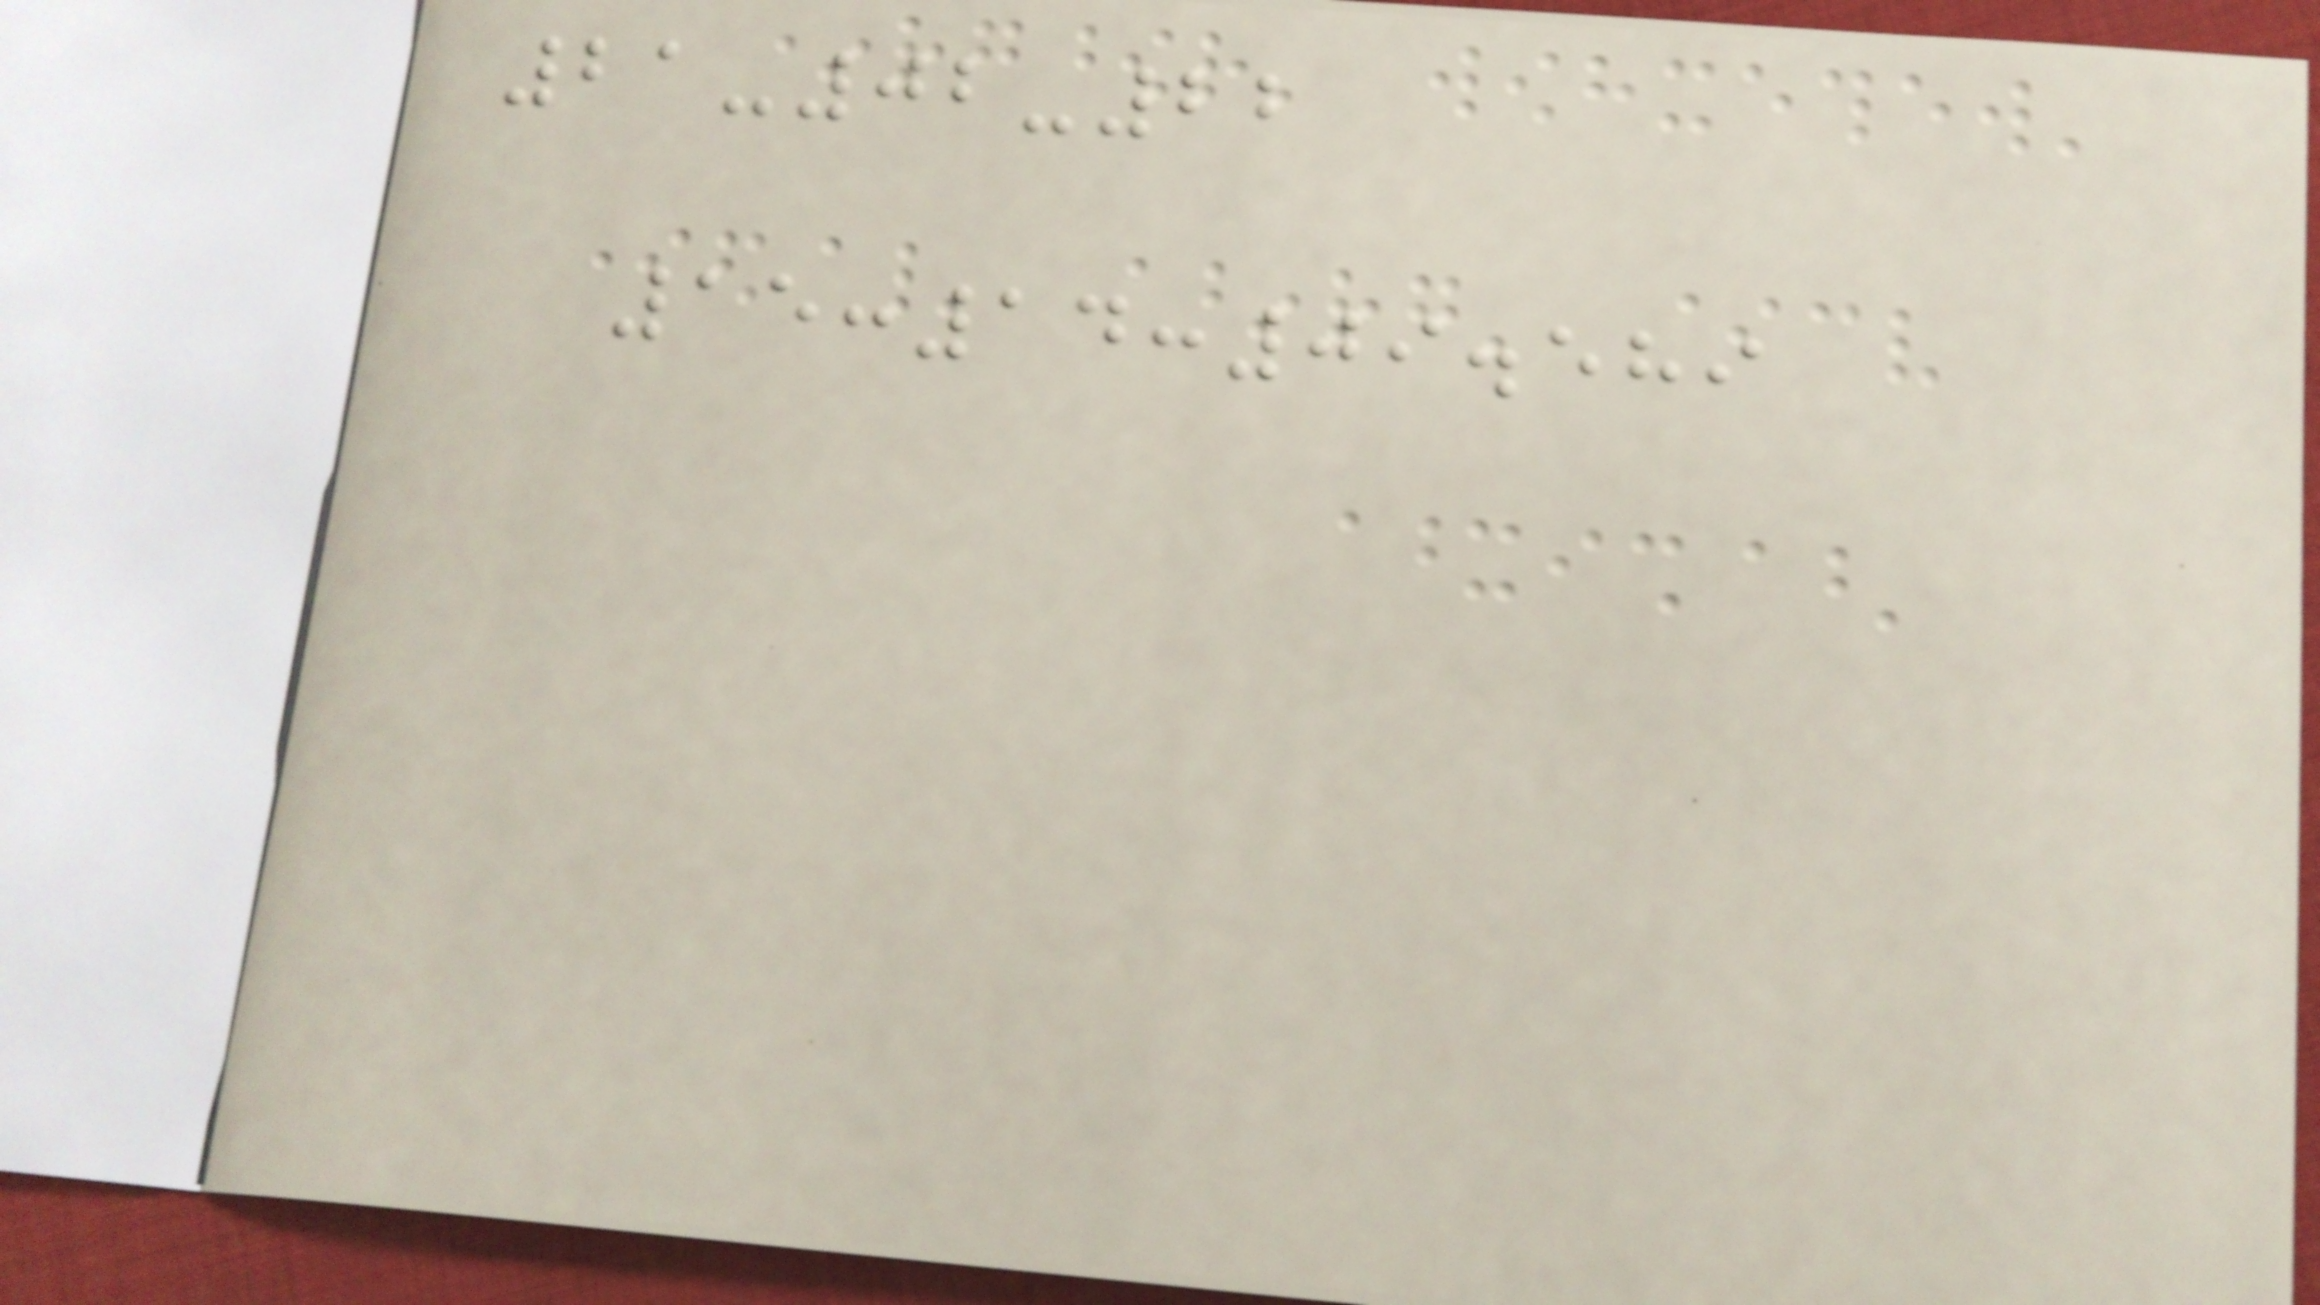21-02-22
15:14:09.589
